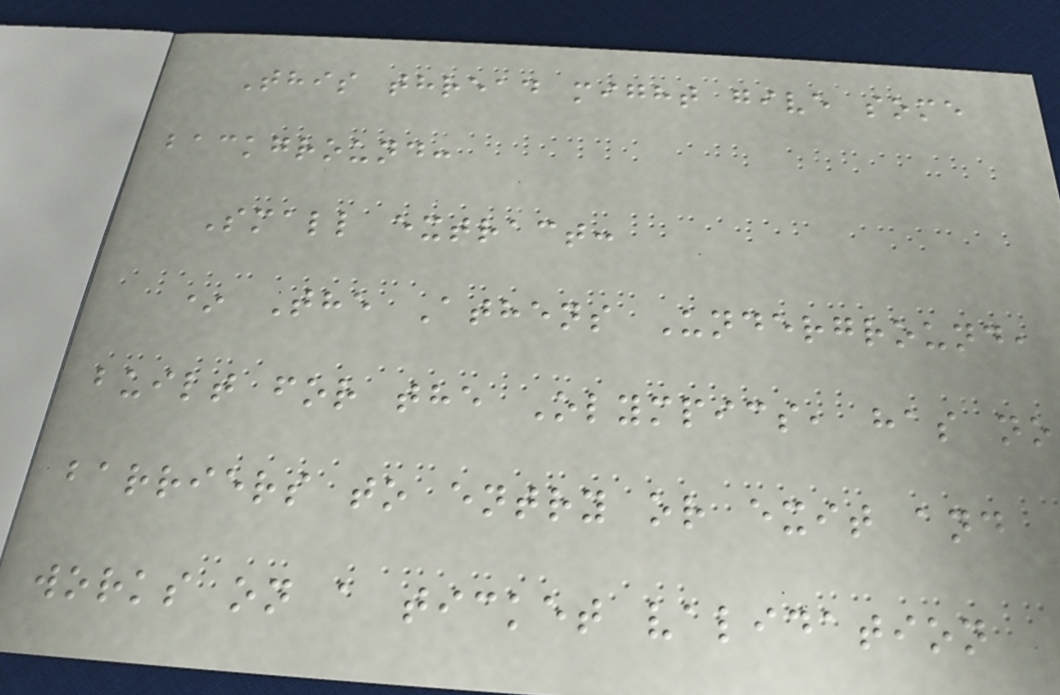This thread might give some
background:
Small extract:
* The Athens Underground,
built for the Olympics, has no
barriers to entry or exit and
works on a ticket validation
